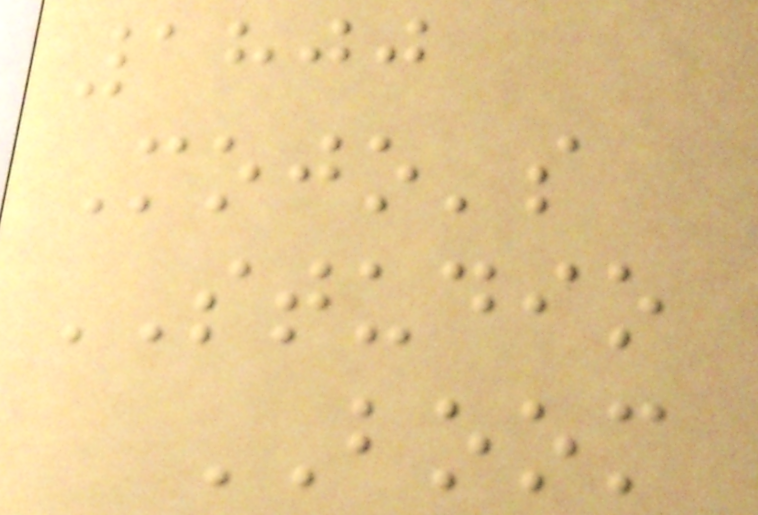1800
Mojo's
STUDIO
BOOM
